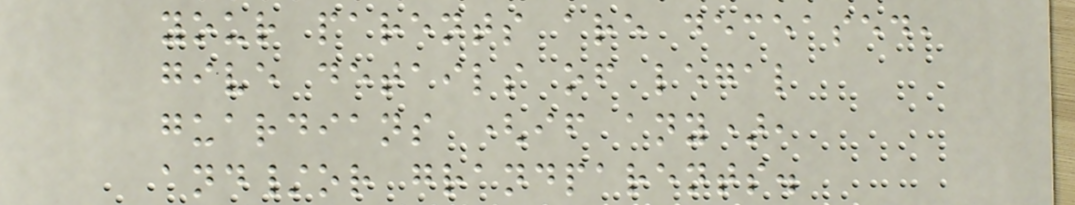your parents are deceased,
give details of legal
guardians (if any),
and/or grandparents.
